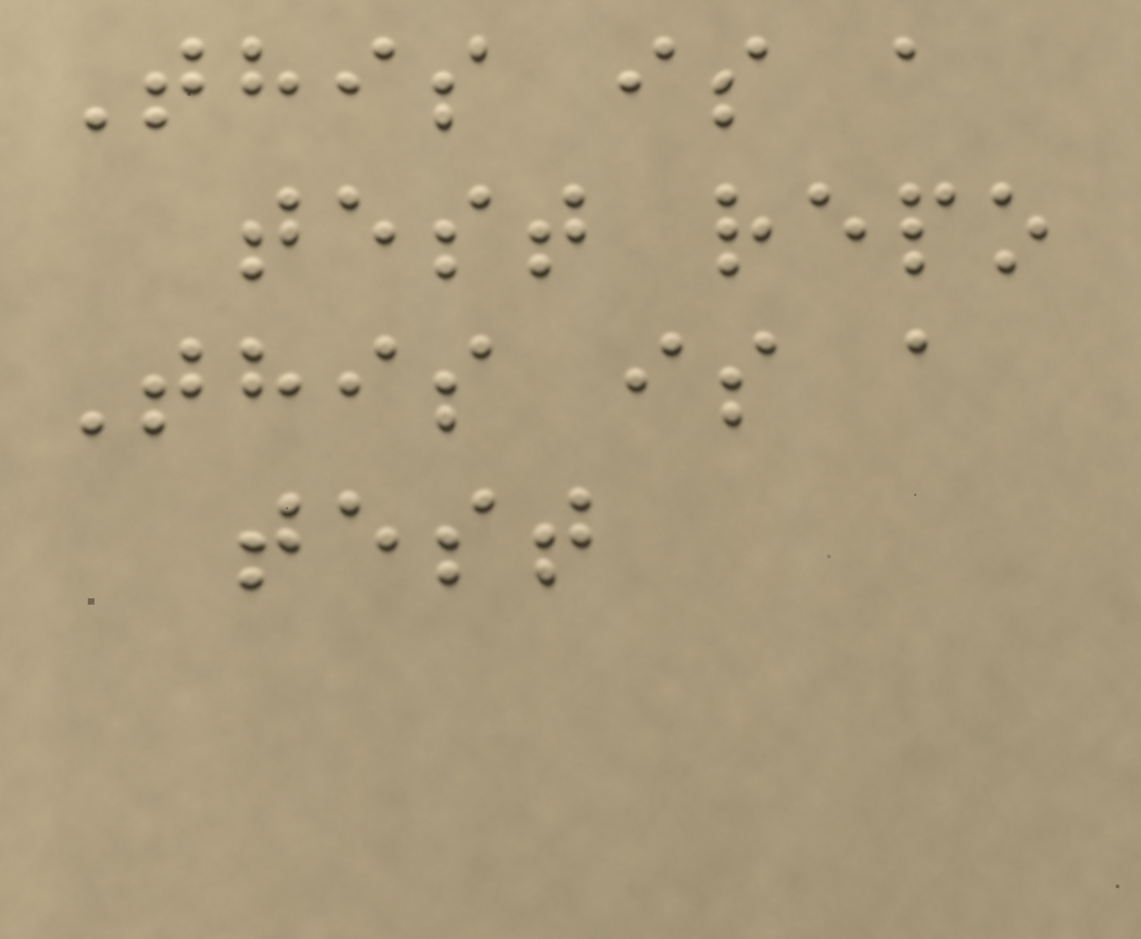This is a
test repo
This is a
test
